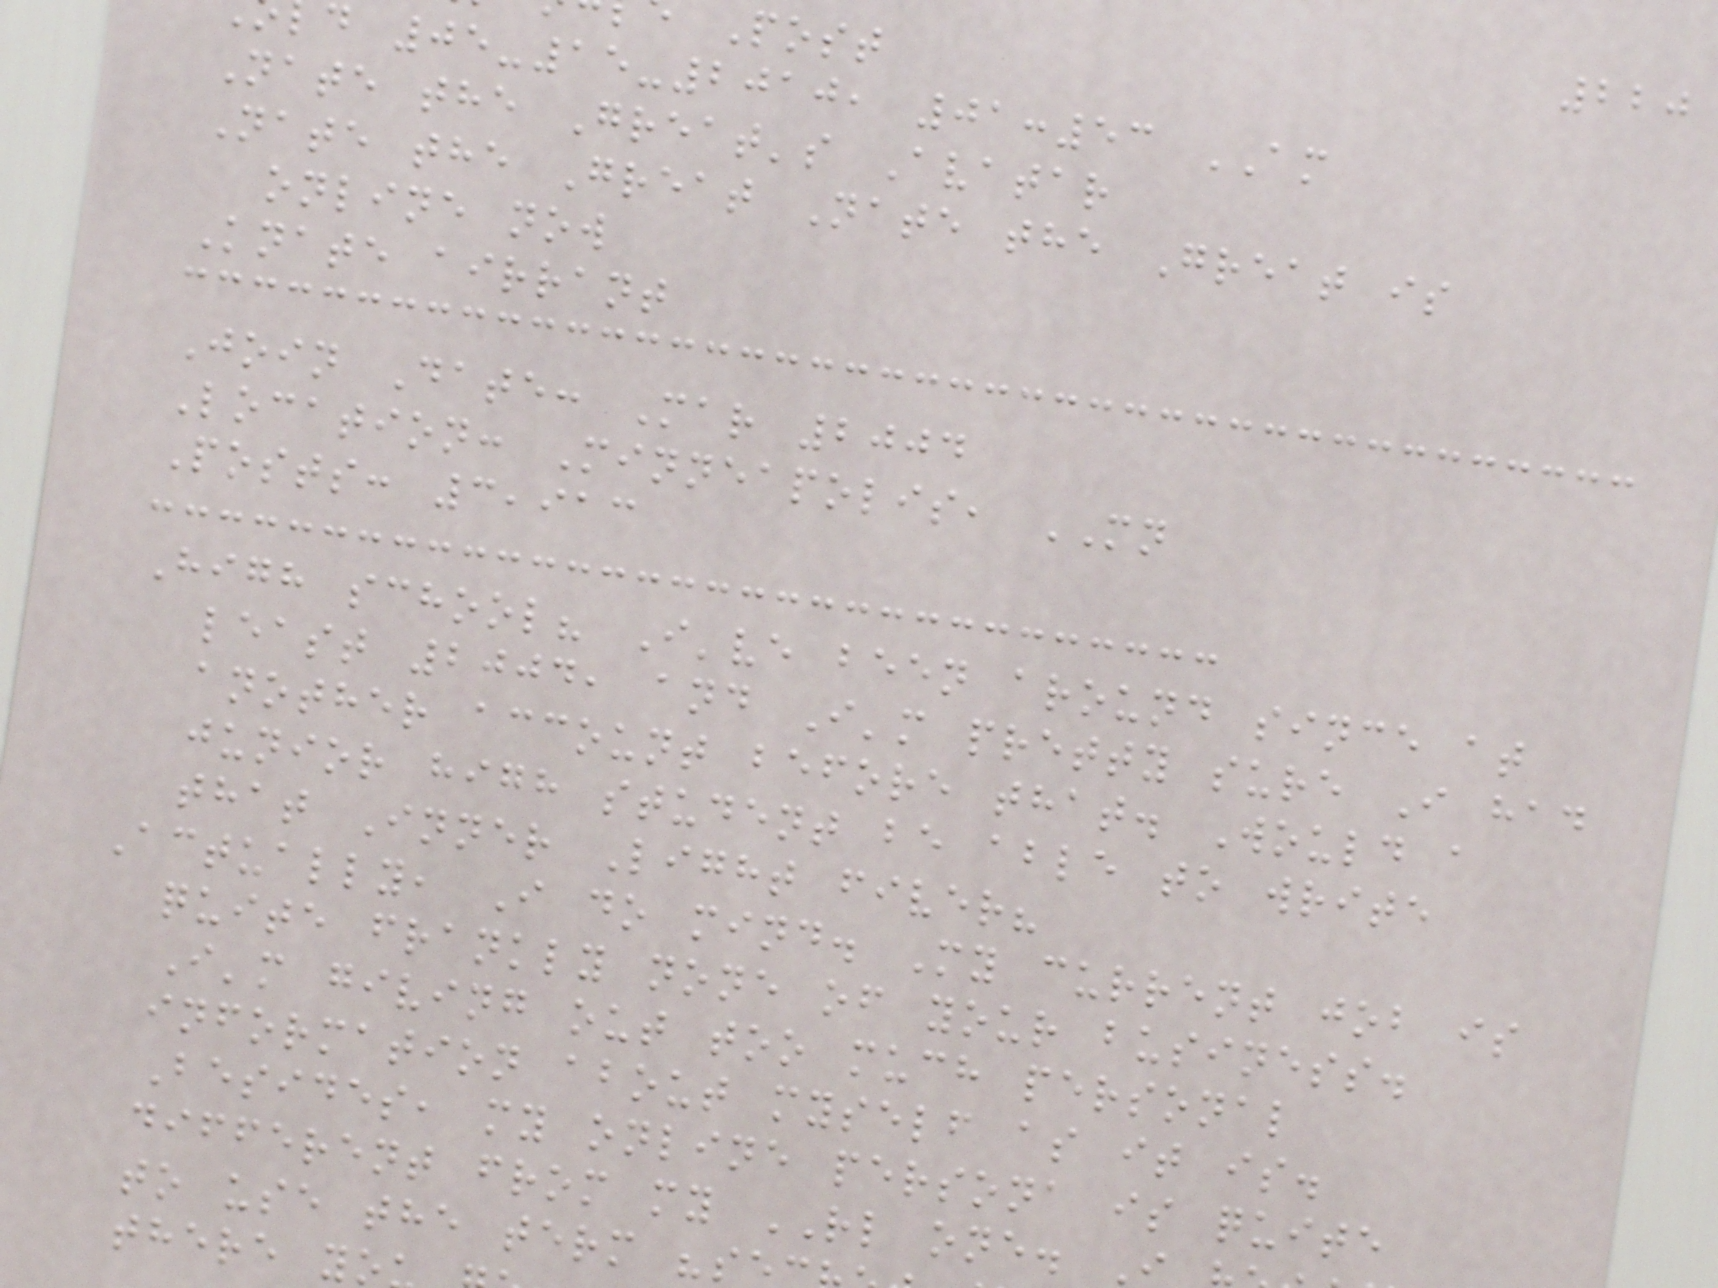220
Post
d 05-15-2010, 01:53 AM
Nate the Great's Avatar
Nate the Great Nate the Great is
online now
Knate airrant
Join Date: Mar 2004
Location: Minneapolis, MN
Posts: 3,913
High school? I've been around since at
least 2004, and I'm pretty sure I had
another account before that. Would a
junior high student be able to write
that Inner Light fiver?
Actually, I do mind. My current job is
quite frankly none of your business.
I'm giving out too much personal
information about myself as it is.
Besides, my online persona is quite
different from my RL one.
to use the term "s
there yo
